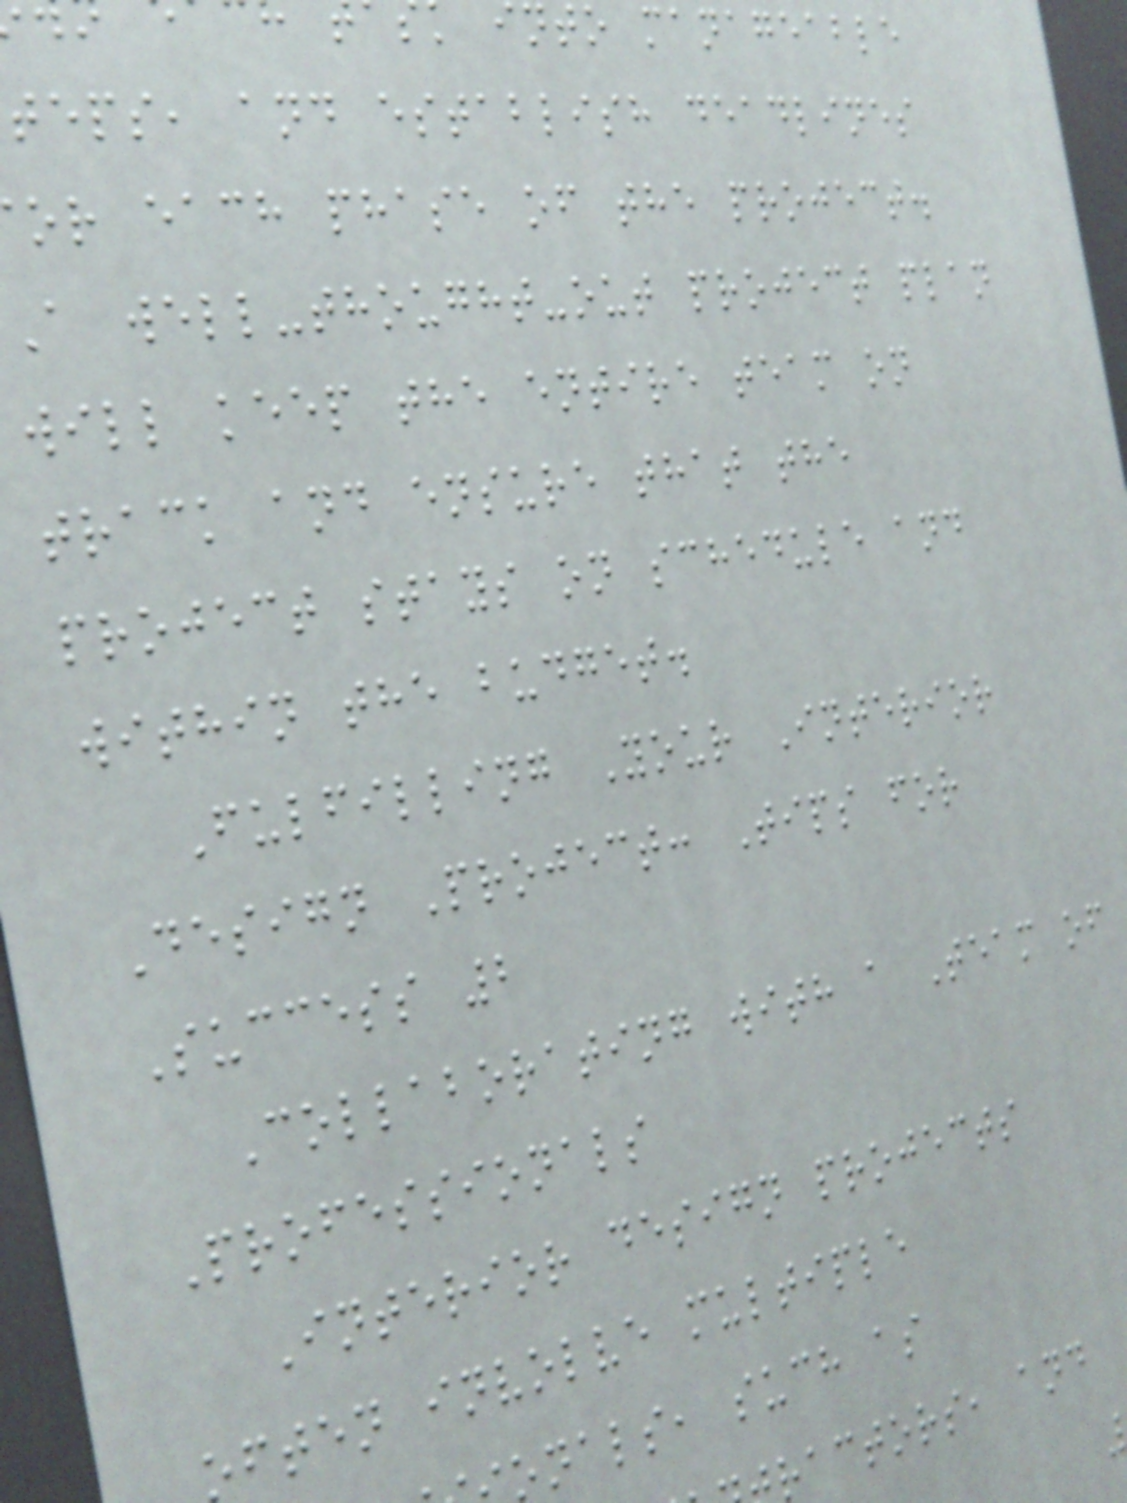into manageable
teps, and establish deadlines
or each phase of the project.
A well-thought-out project plan
will keep the entire team on
track and ensure that the
project stays on schedule and
within the budget.
Fulfilling Your Interior
Design Project: Tips for
Success 2
Collaborating with a Team of
Professionals
Interior design projects
often involve multiple
onals, such as
ractors, and
